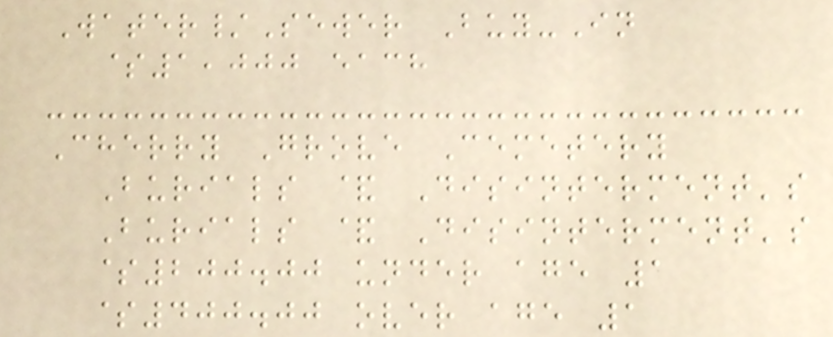Water/Sewer Buy-In
$1,000 each
Cherry Grove Cemetery
Burials & Disinterment's
Burials & Disinterment's
$200.00 under age 1
$400.00 over age 1
